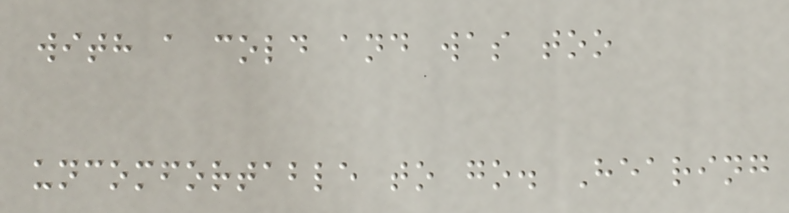with a cold and was too
uncomfortable to go. Hearing
